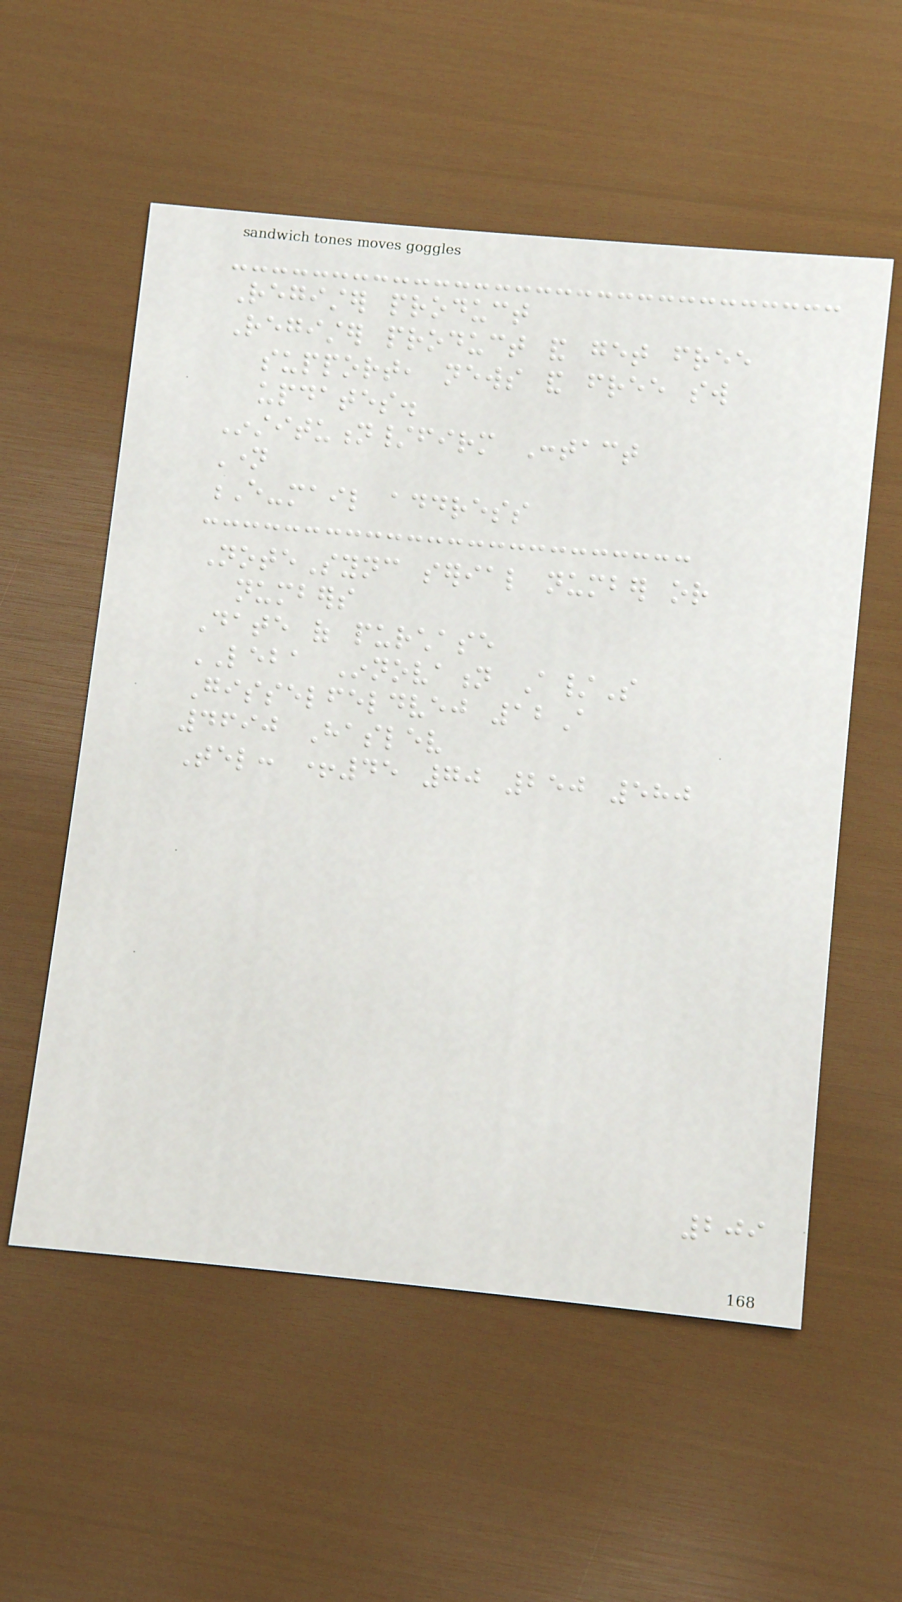Register product
Register product and get free
support, news and free sw
updates.
Institution/firm Contact
Name
E-mail address
NoteSync serial number or
numbers
Date of purchase
LEBA Innovation A/S
Gisselfeldvej 12A
4690 Haslev
Tel: +45 70 250 580
209
